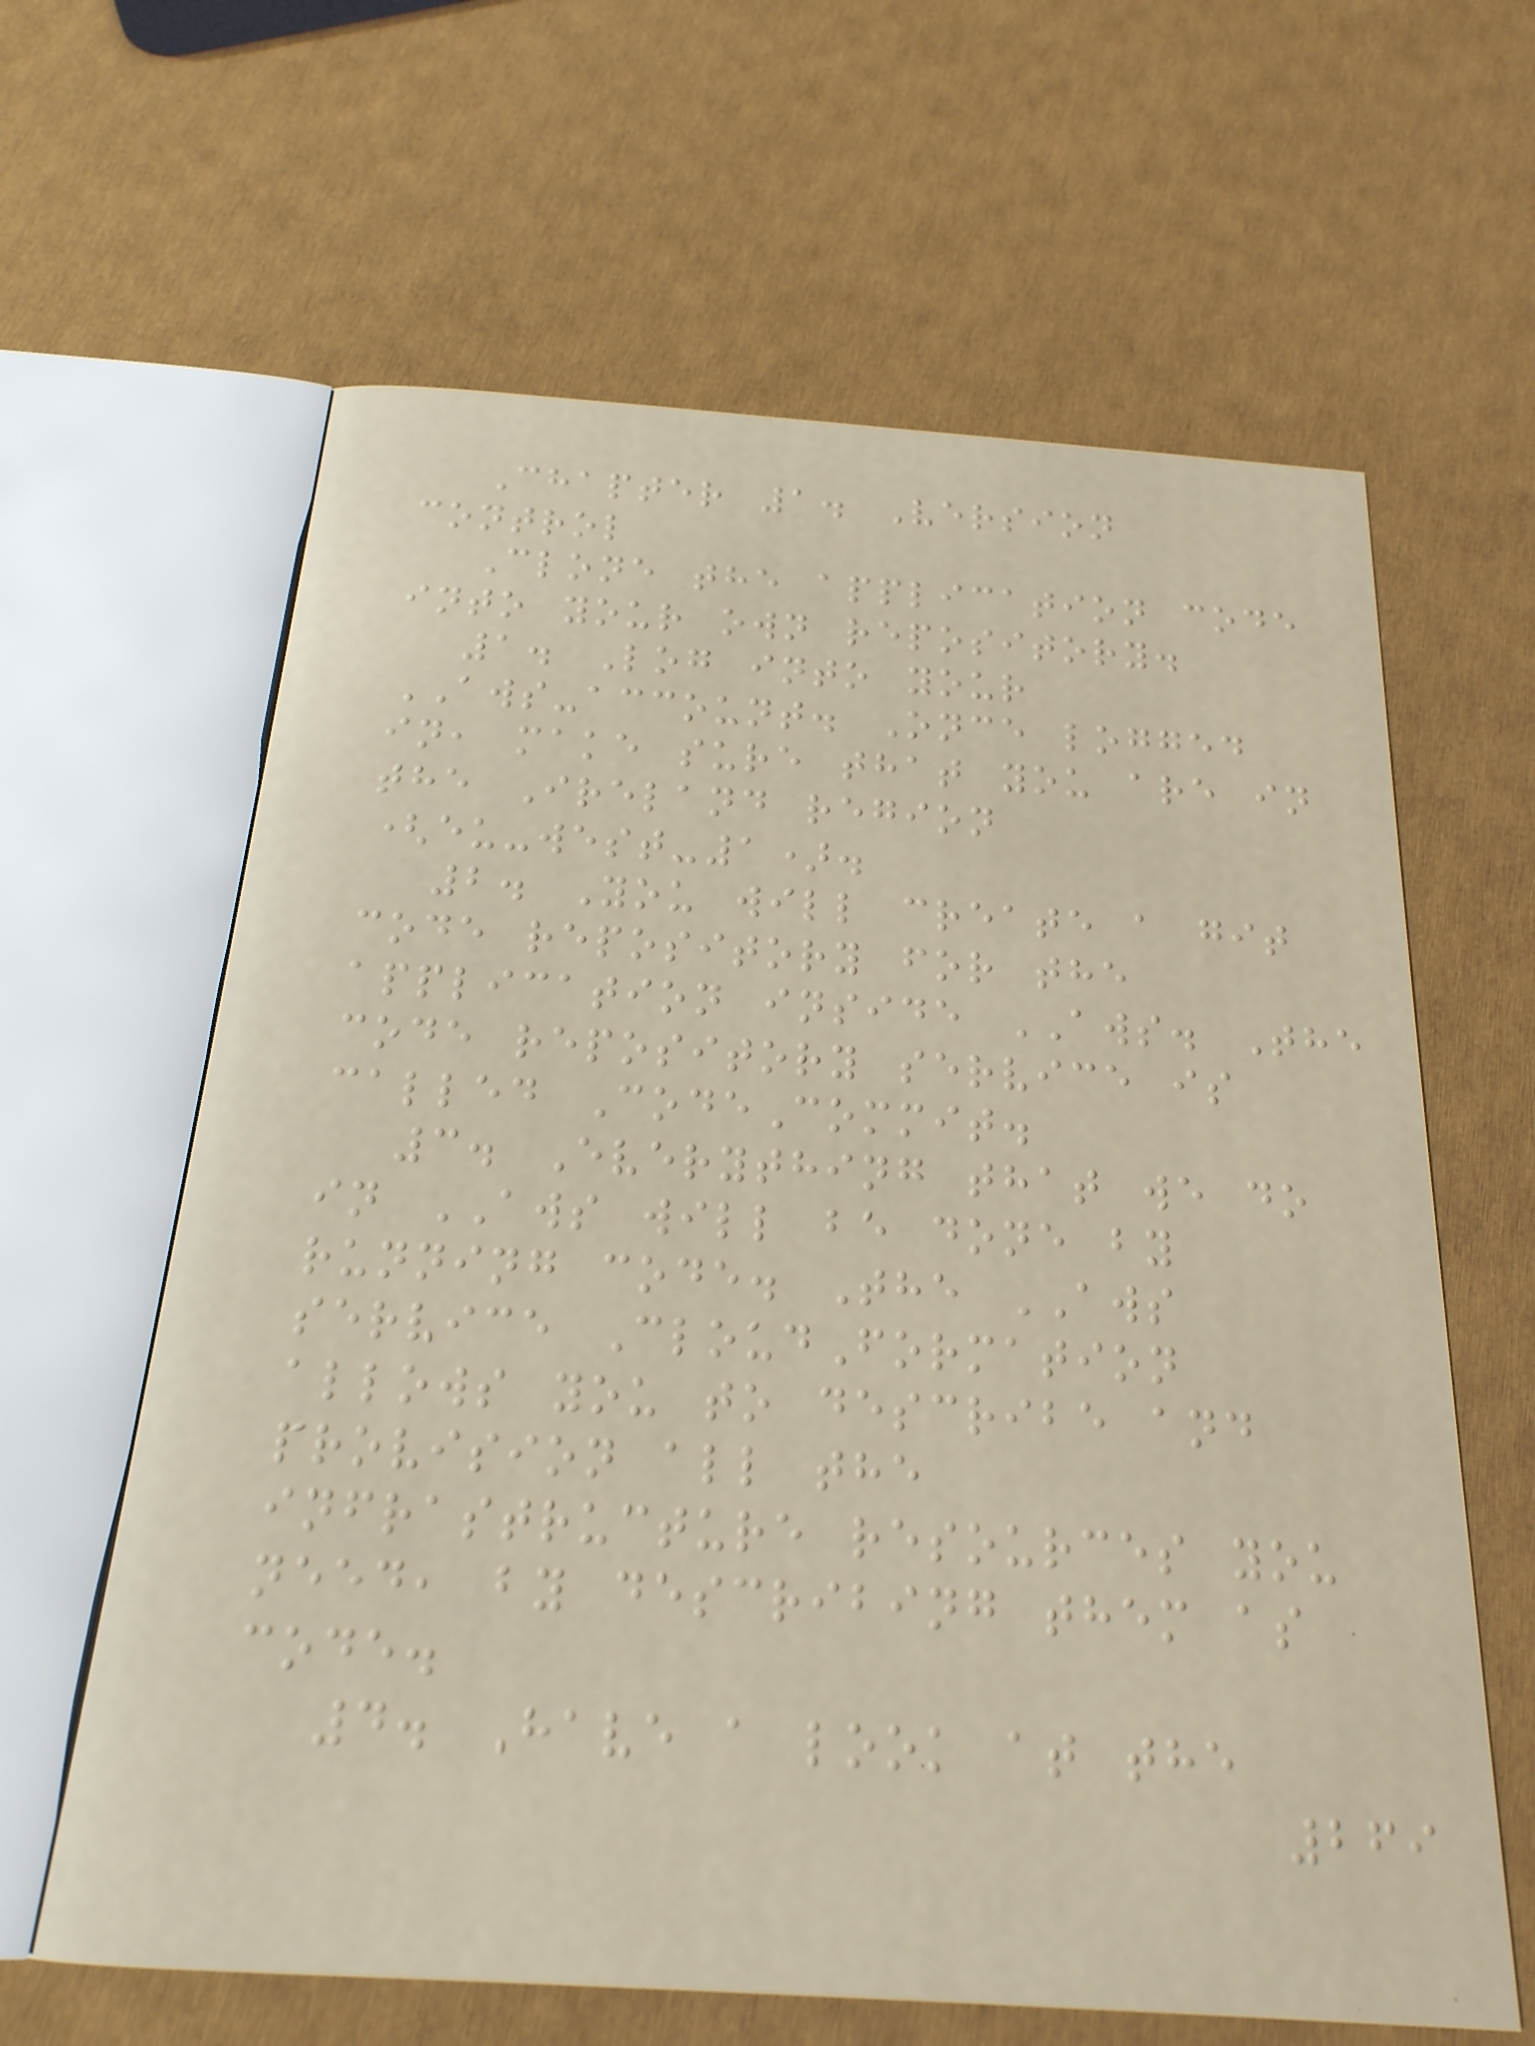Chapter 1. Version
control
Clone the application code
into your own repository.
1. Log into your
AWS-account. Once logged
in, make sure that you are in
the Ireland region
(eu-west-1).
2. You will create a git
code repository for the
application inside AWS. The
code repository service is
called CodeCommit.
3. Everything that we do
in AWS will be done by
running code. The AWS
service CloudFormation
allows you to describe and
provision all the
infrastructure resources you
need, by describing them as
code.
4. Have a look at the
269
